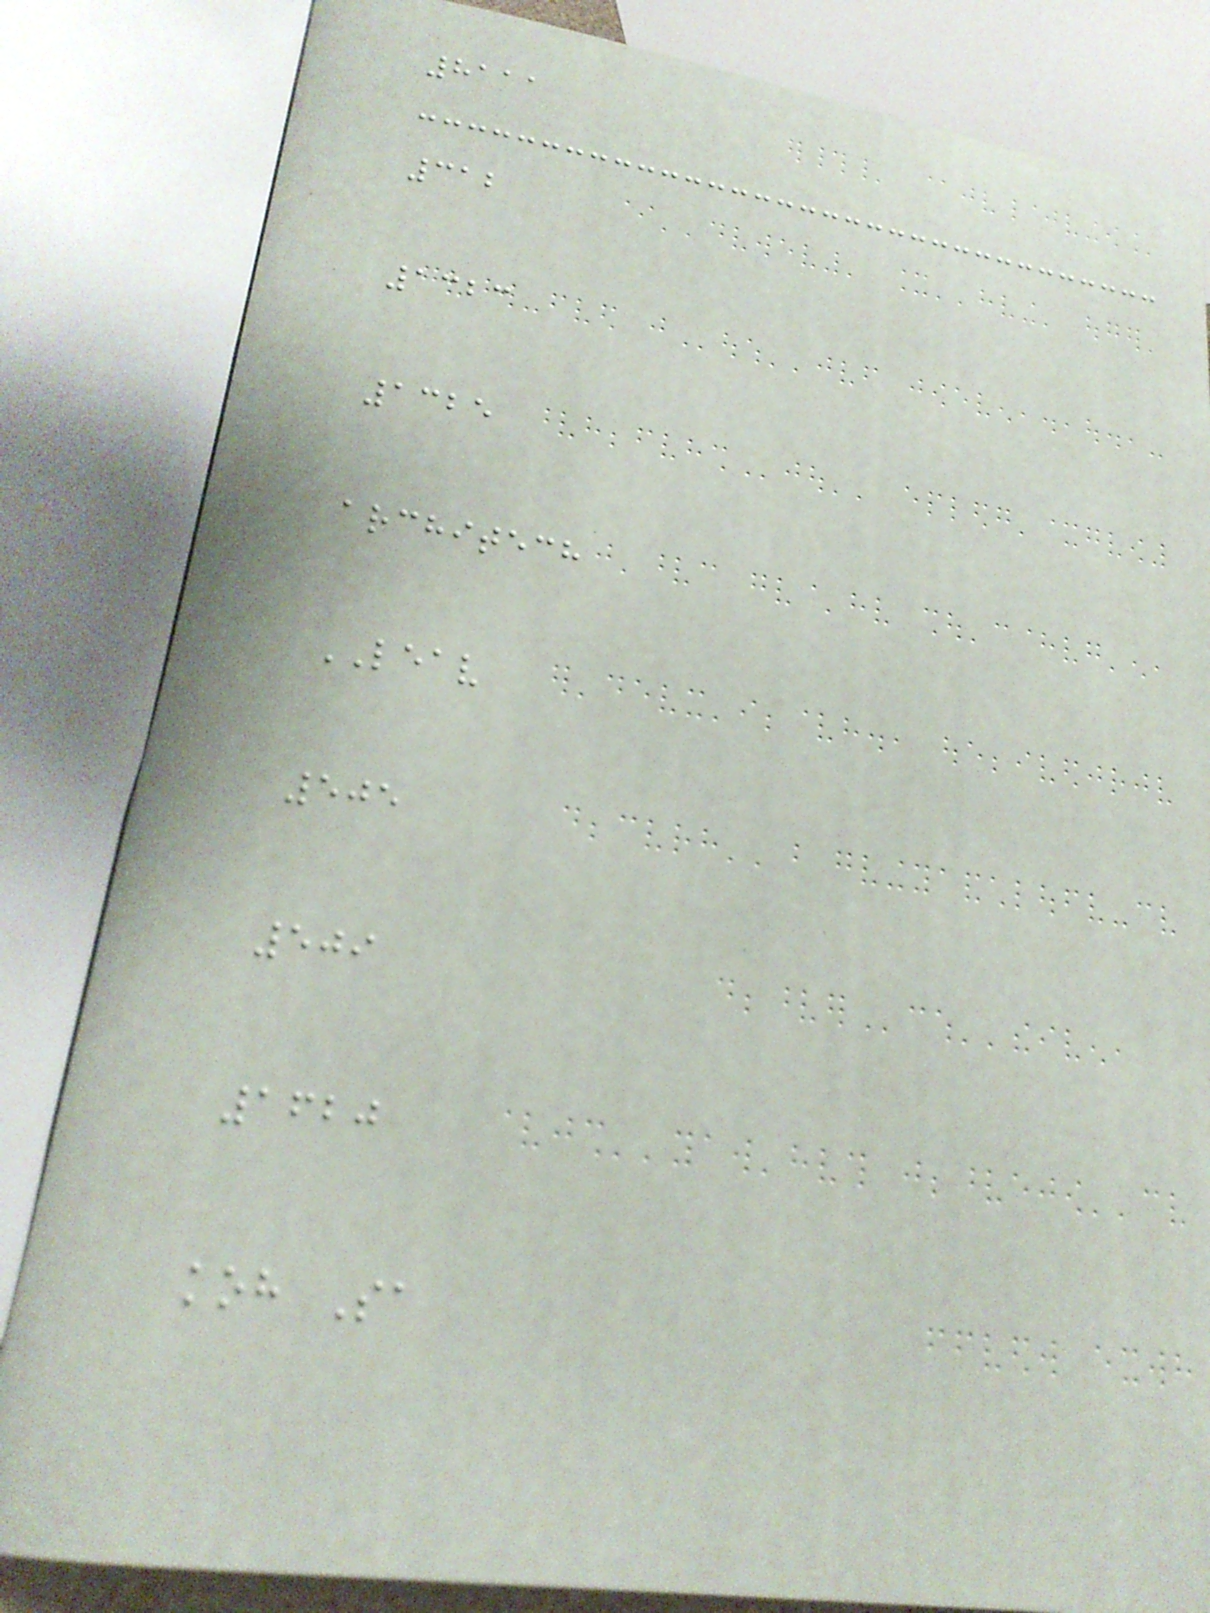8111
312
1323
1325
architech
LEAV
505
509
1620
koh Sa
